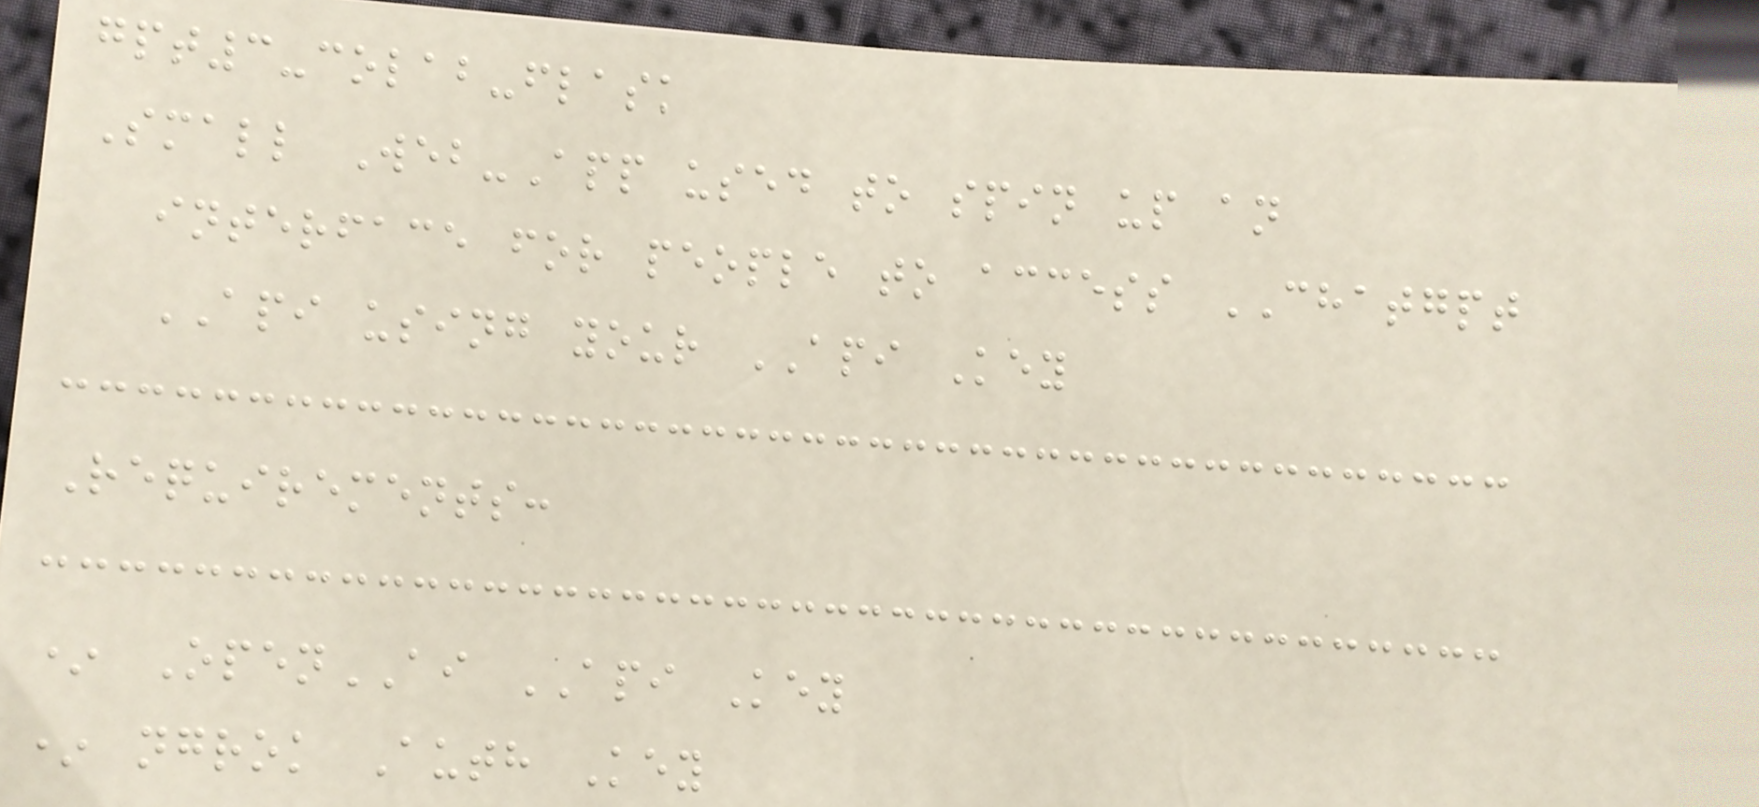gpt3-colab-flask
Small Web-App used to spin up an
interface for people to access CHATGPT
API using your API Key
Requirements:
* OpenAI API Key
* ngrok Auth Key
